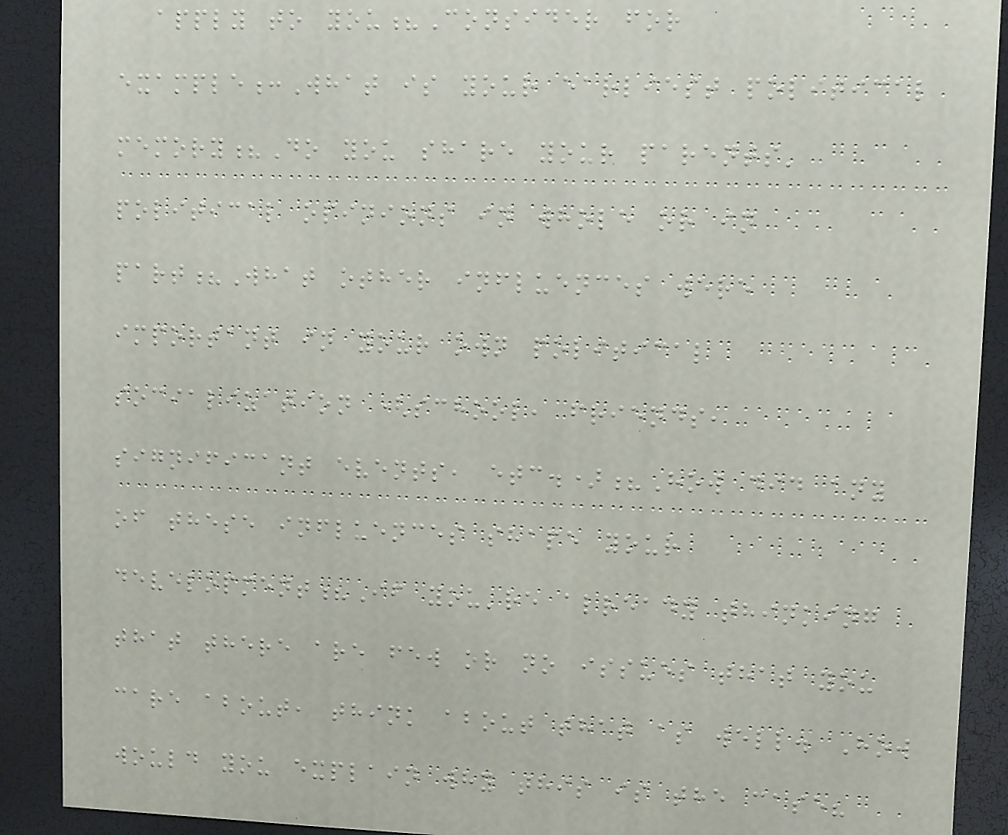apply to you?Consider for
example:What is your earliest political
memory?Do you share your parents'
political opinions in whole or in
part?What other influences were
important in your own political
socialization (school, friends,
significant events, etc.)?How did any
of these influences shape your
development?If you're already thinking
that there are few or no issues that you
care about, think about that as well. How
would you explain why this is the case?
